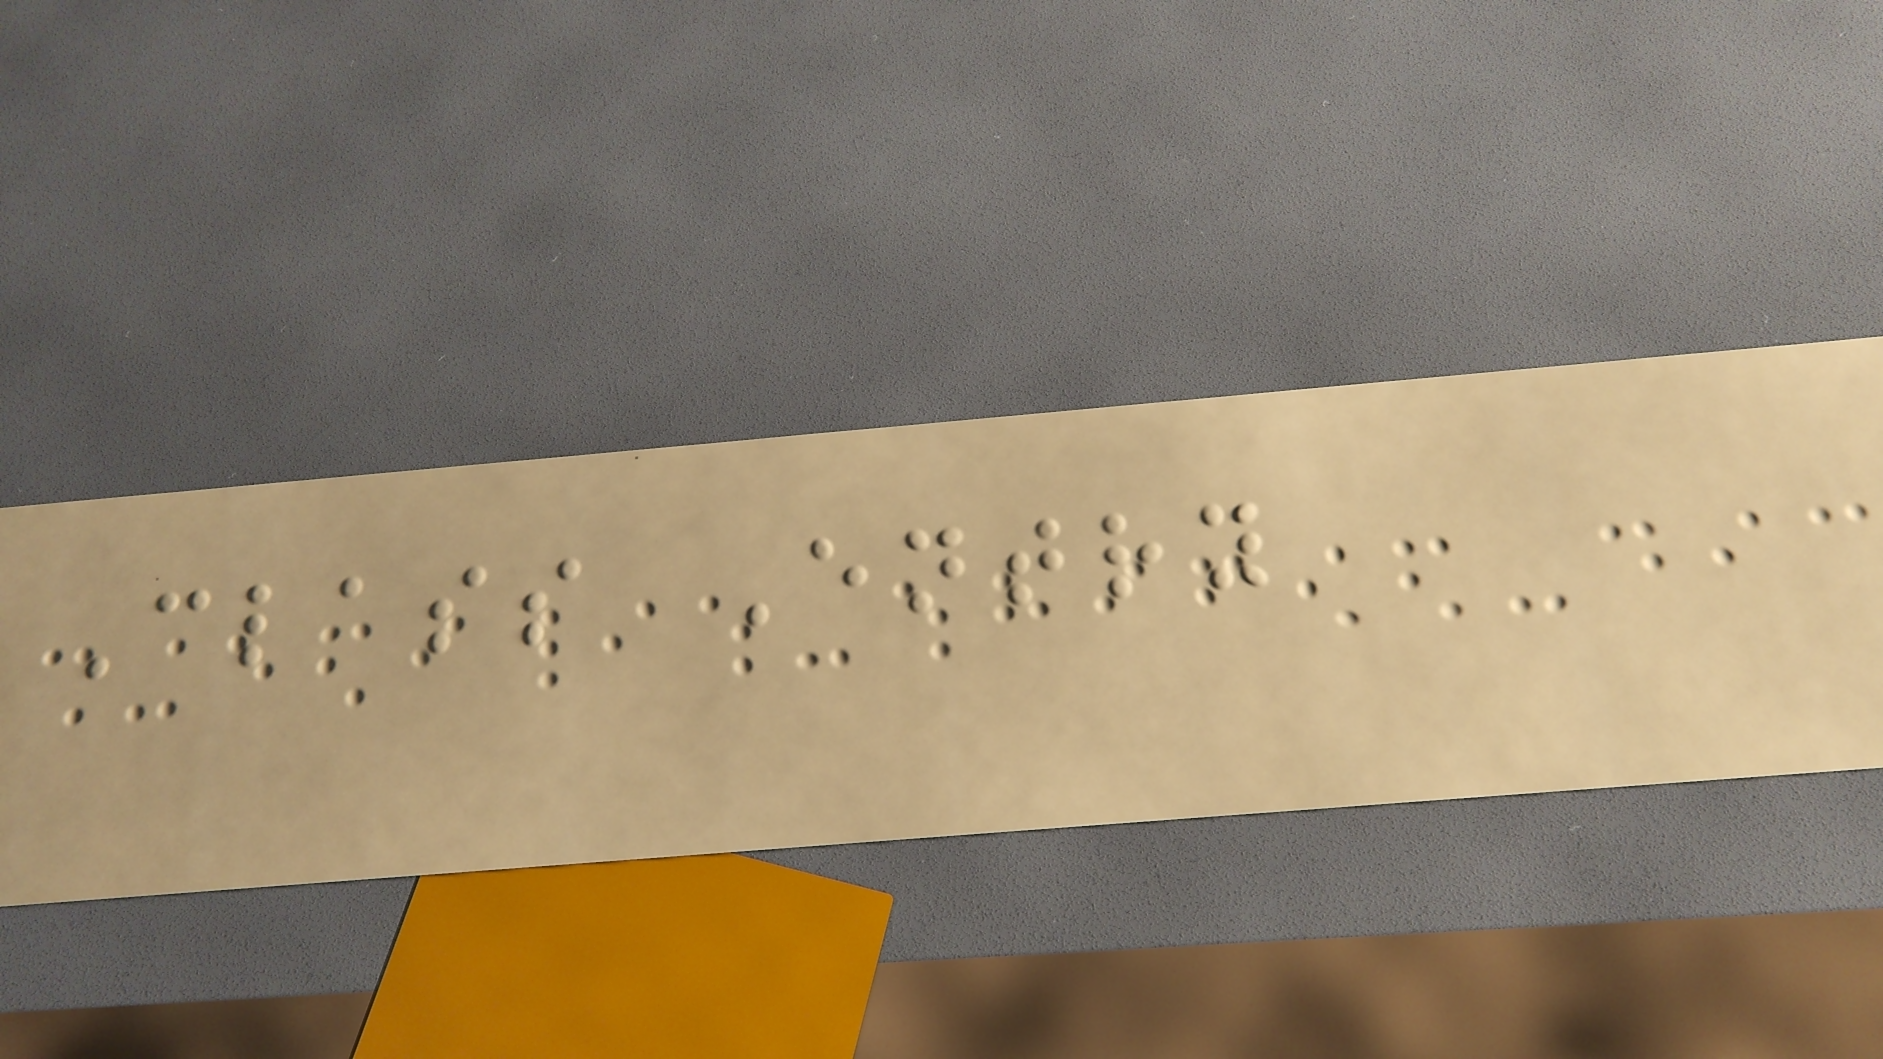Class Entry
